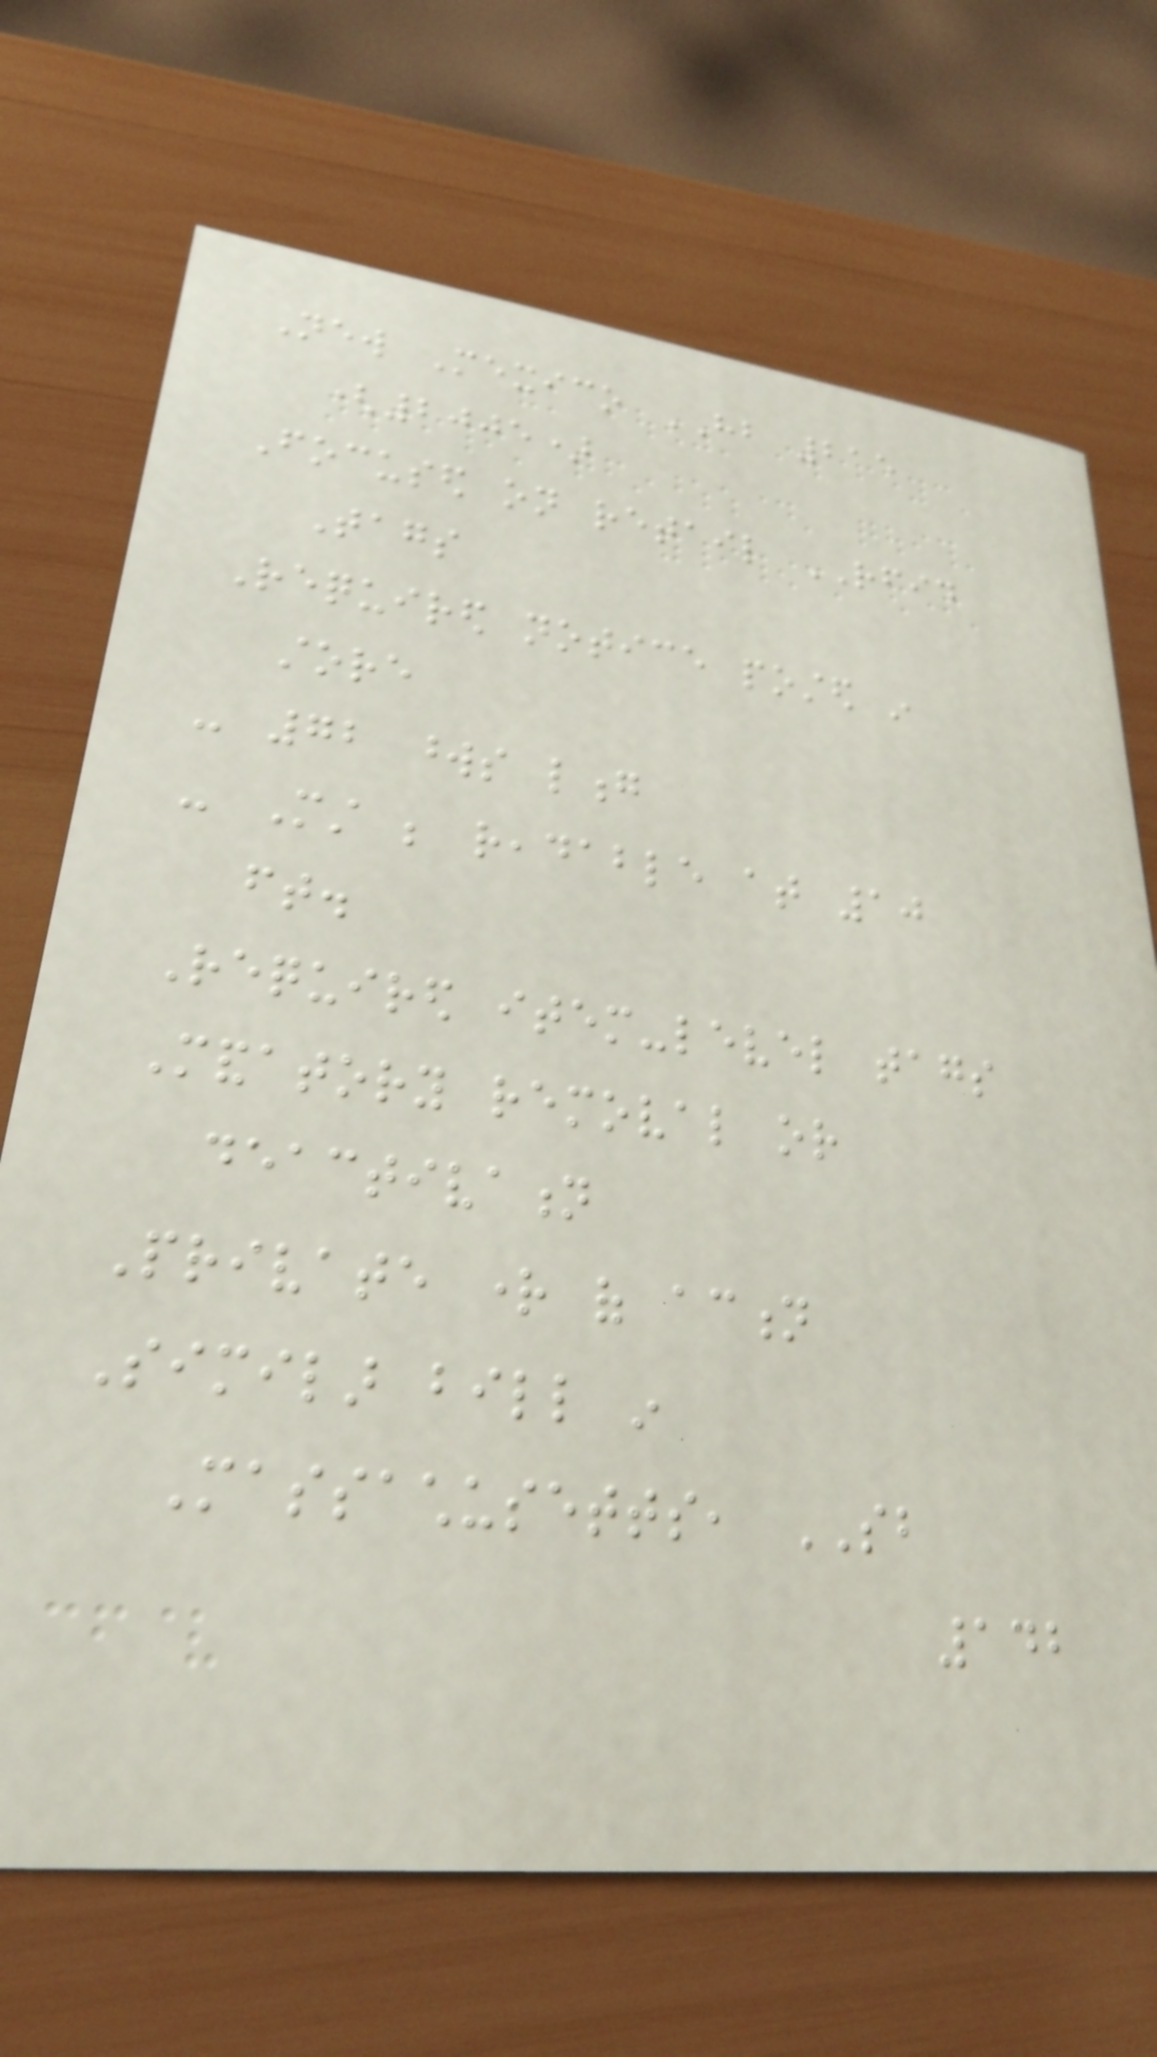New Mexico HB 215
(2005)
Focused on retail RFID
Tags
Required notice posted in
store
- 72 words long
- Must be readable at 10
ft.
Required item-level tags
Mandatory removal or
deactivation
Private right of action
Similar bill in
Massachusetts, SB
142
